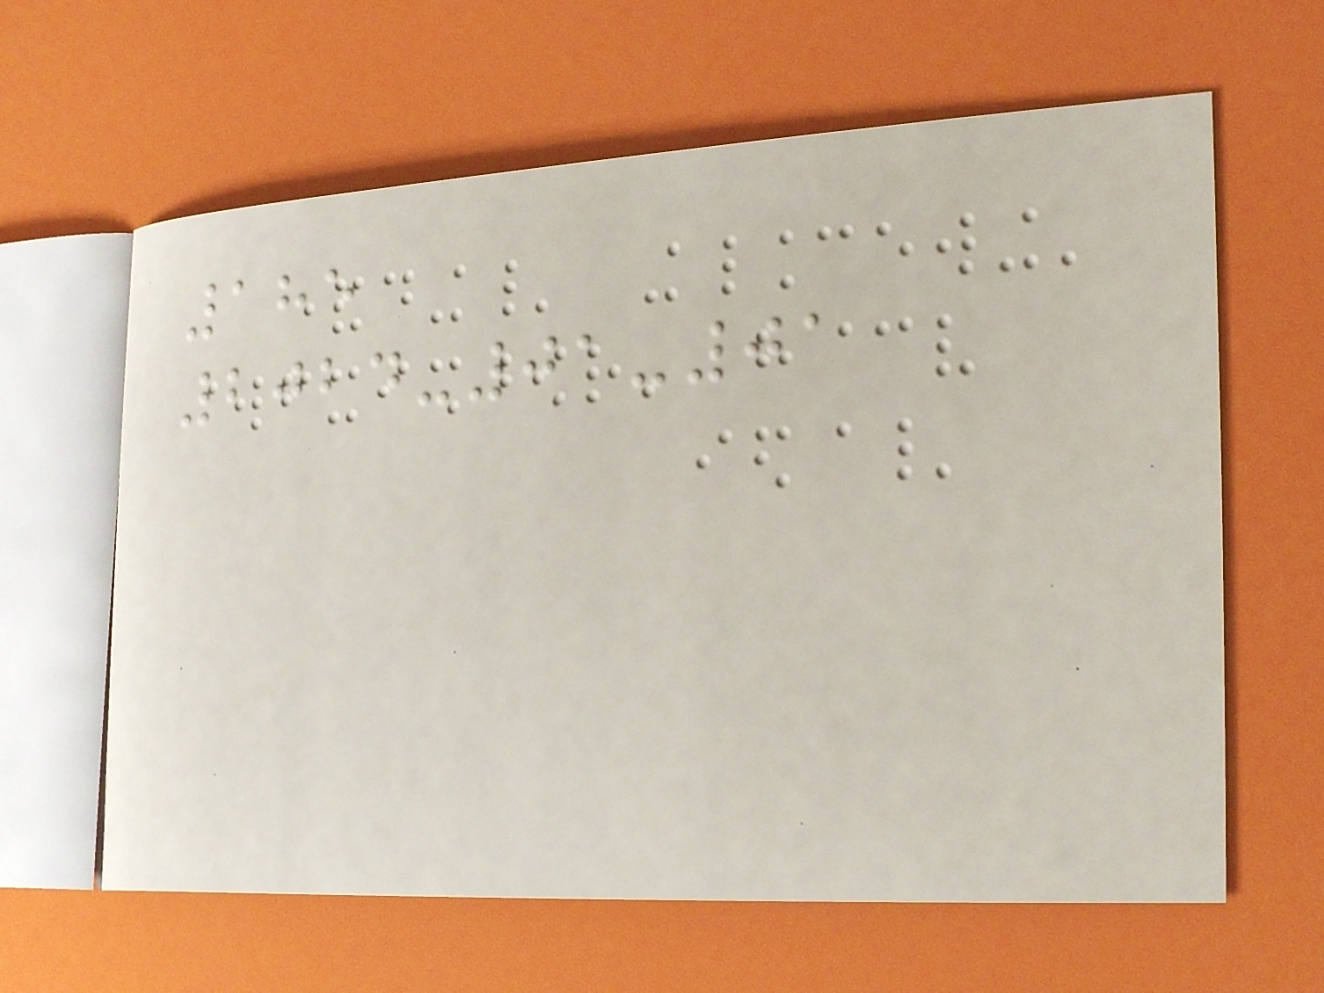185
2024-01-01
